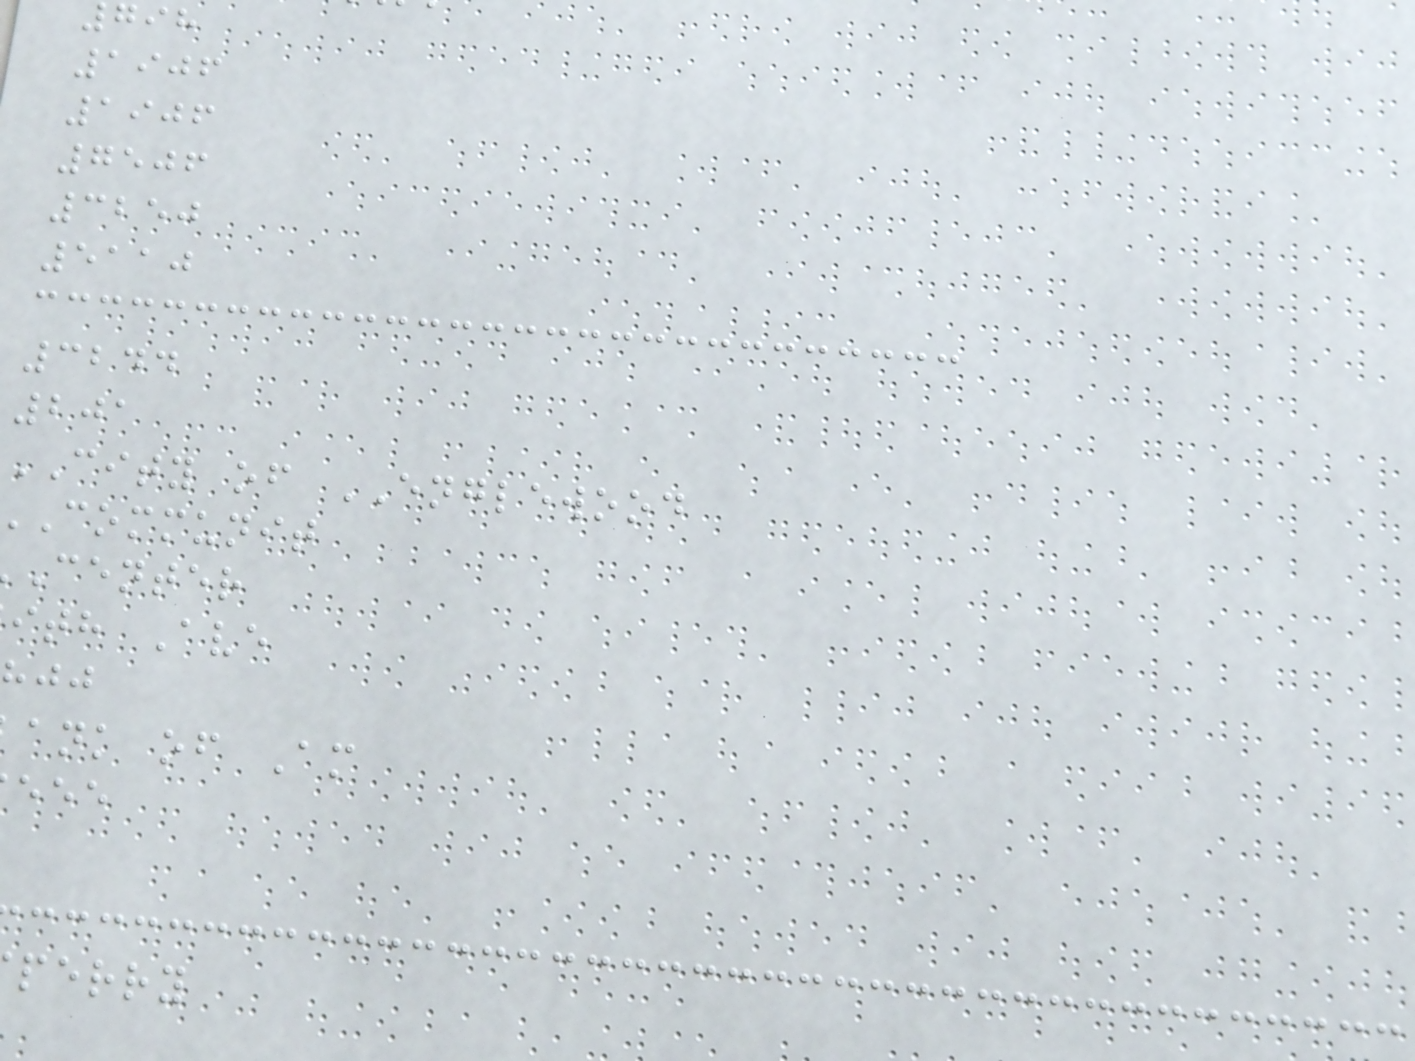1906
1906
7506
3250
5110
3244
201
CITY of ENGLEWOOD
communit
center
ith Ave
ank of Am
perry
